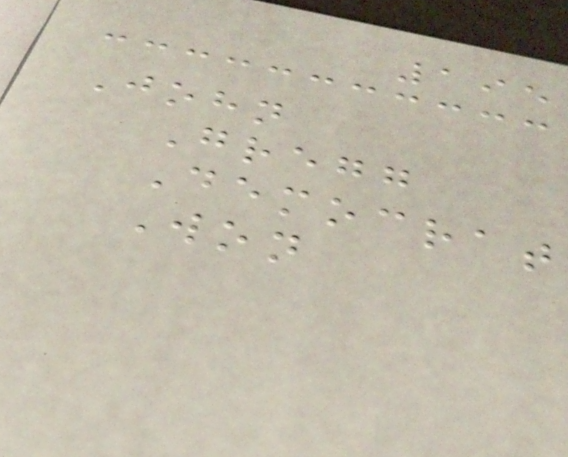195
John
Gregg
Democrat
Won
